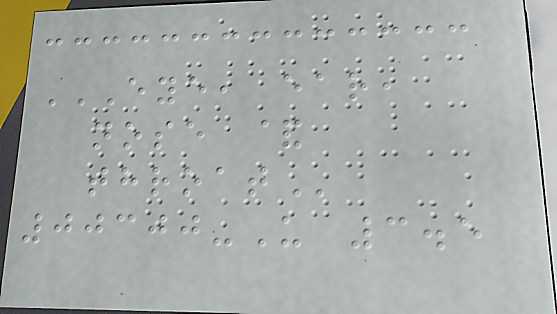EYE, EAR,
NOSE &
THROAT
00300-U 3.5
